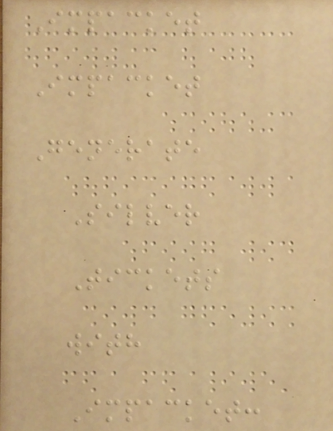Impacket
Impacket
Generate
Silver
Tickets
with
Impacket:
